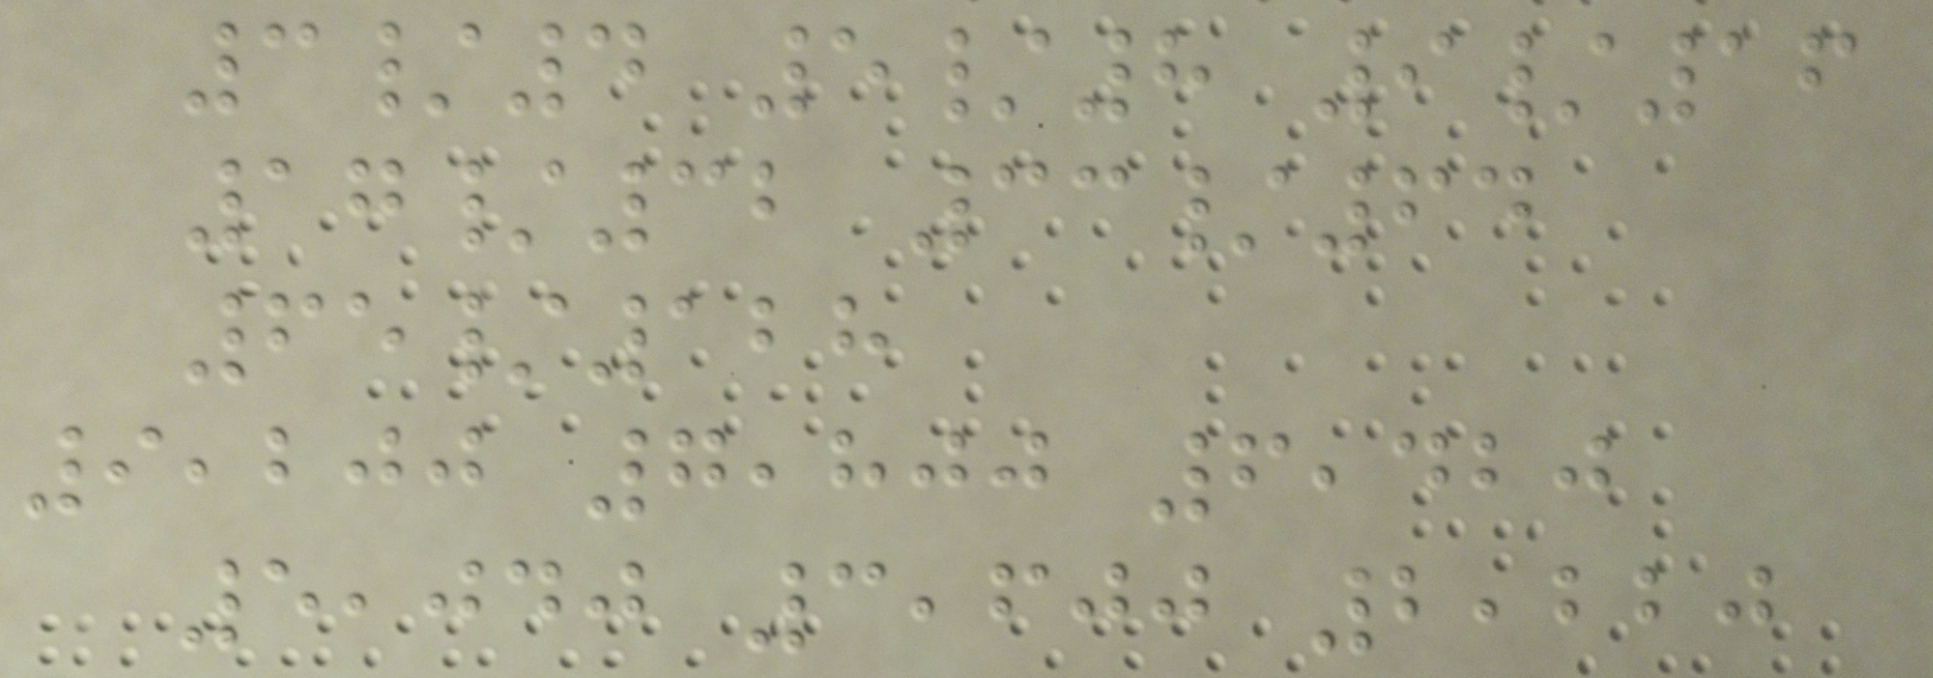3/4 5/8 9/16
17/32 33/64
65/128
9,200 7,800 6,420
5,040 3,600 2,220
